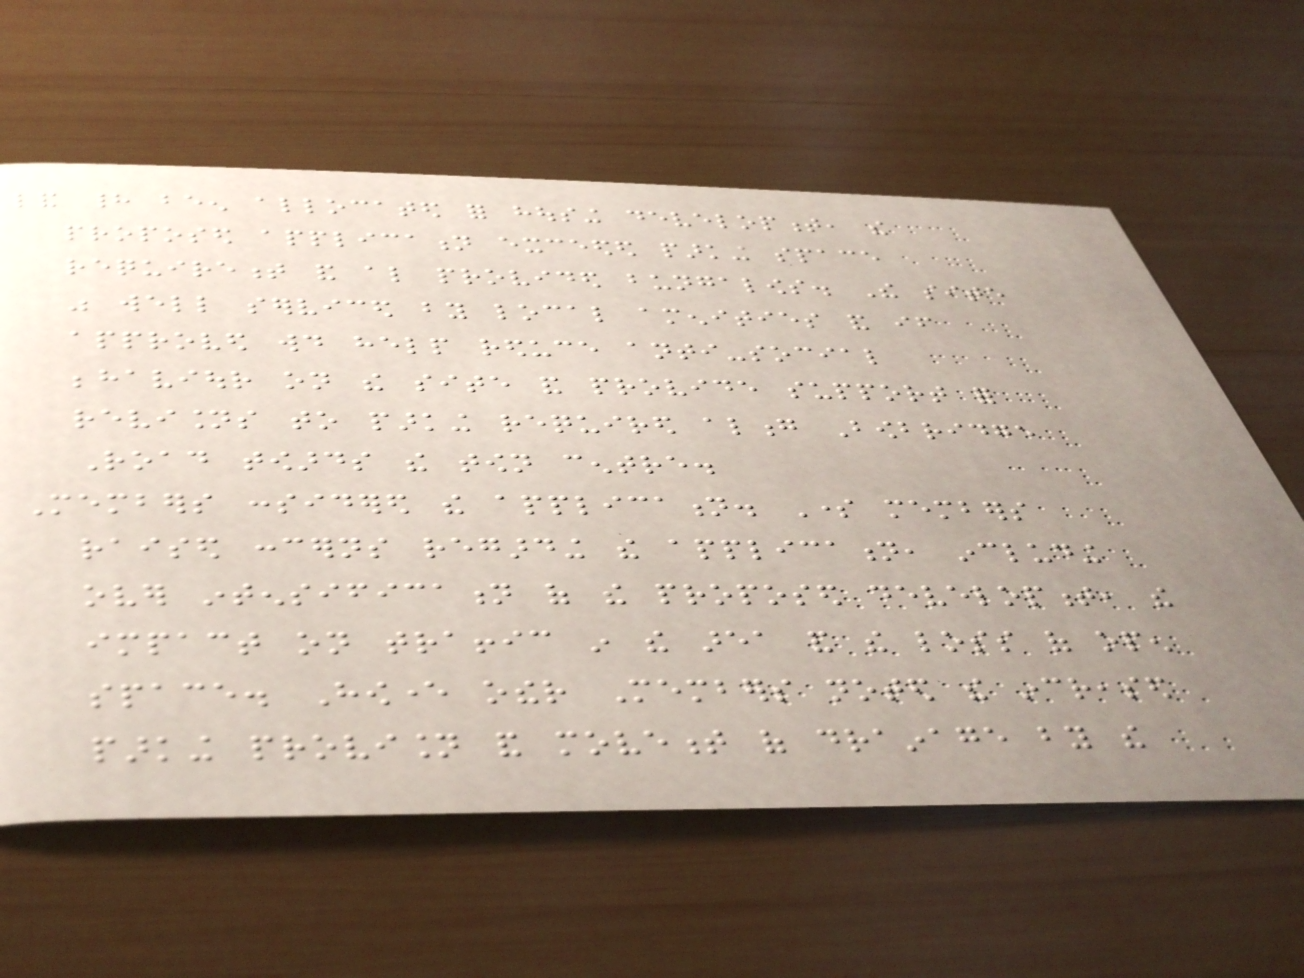land had been allocated for housing development, the
proposed application exceeded parking space
requirement and also provided bungalows. The site
was well serviced by local amenities and if
approved would help reduce anti-social
behaviour on the site and provide support for
revisions to parking required along Bowbridge
Road towards the town centre.
Members considered the application. Some members
raised concerns regarding the application, including
over intensification of the proposed development, the
impact on traffic in the area and the loss of open
space. However other Members noted the increased
parking provision and movement of drainage by the
